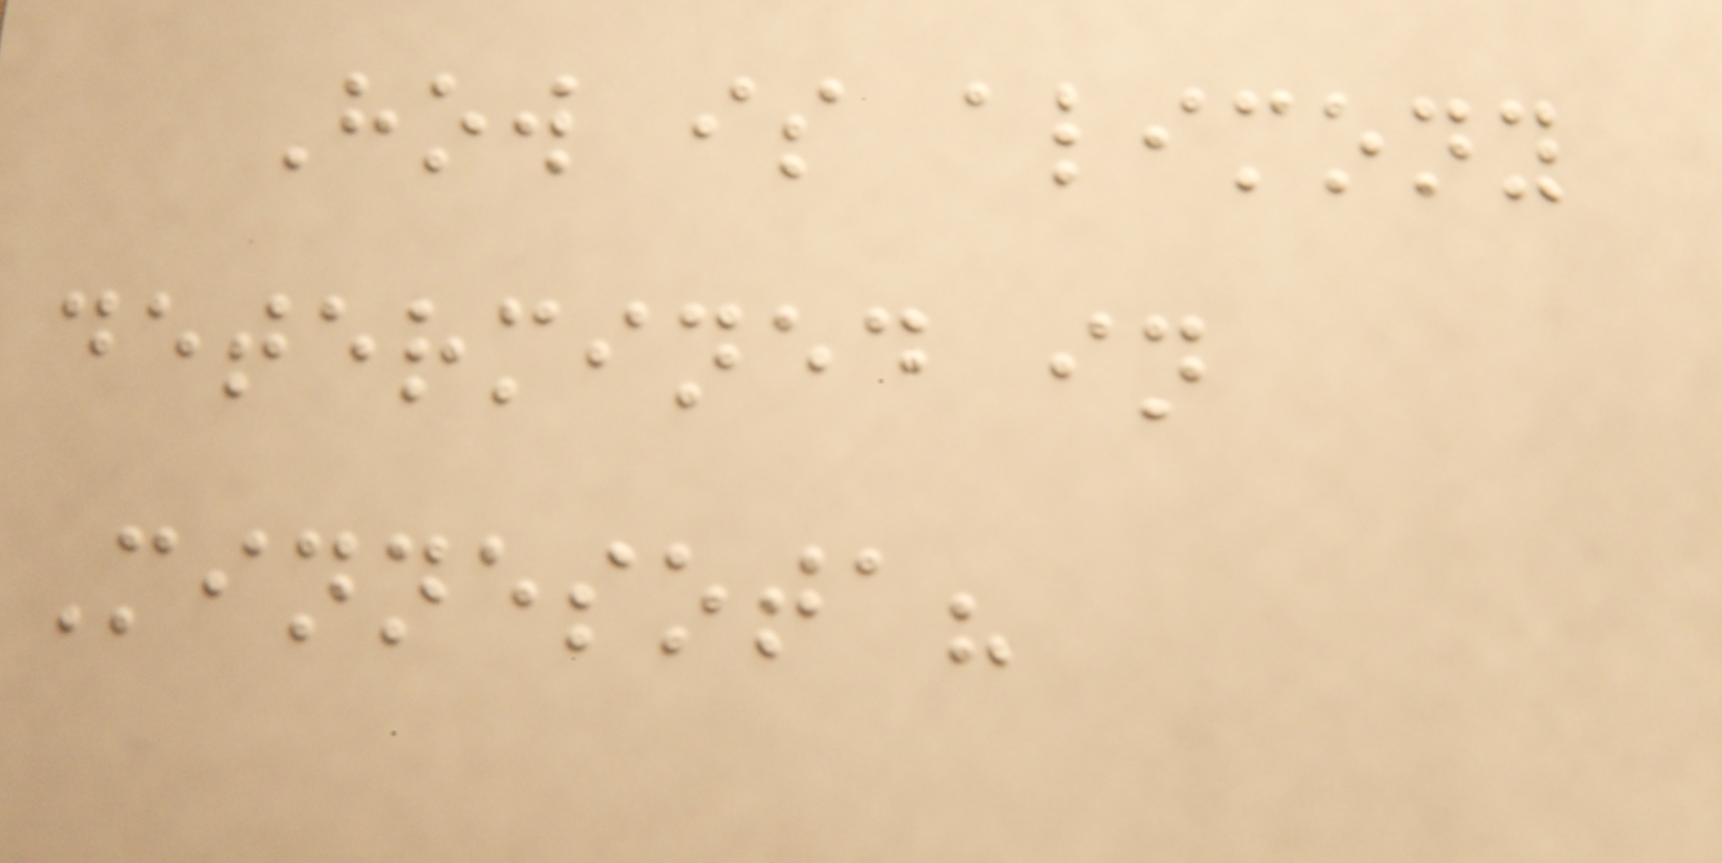How is alimony
determined in
Minnesota?
